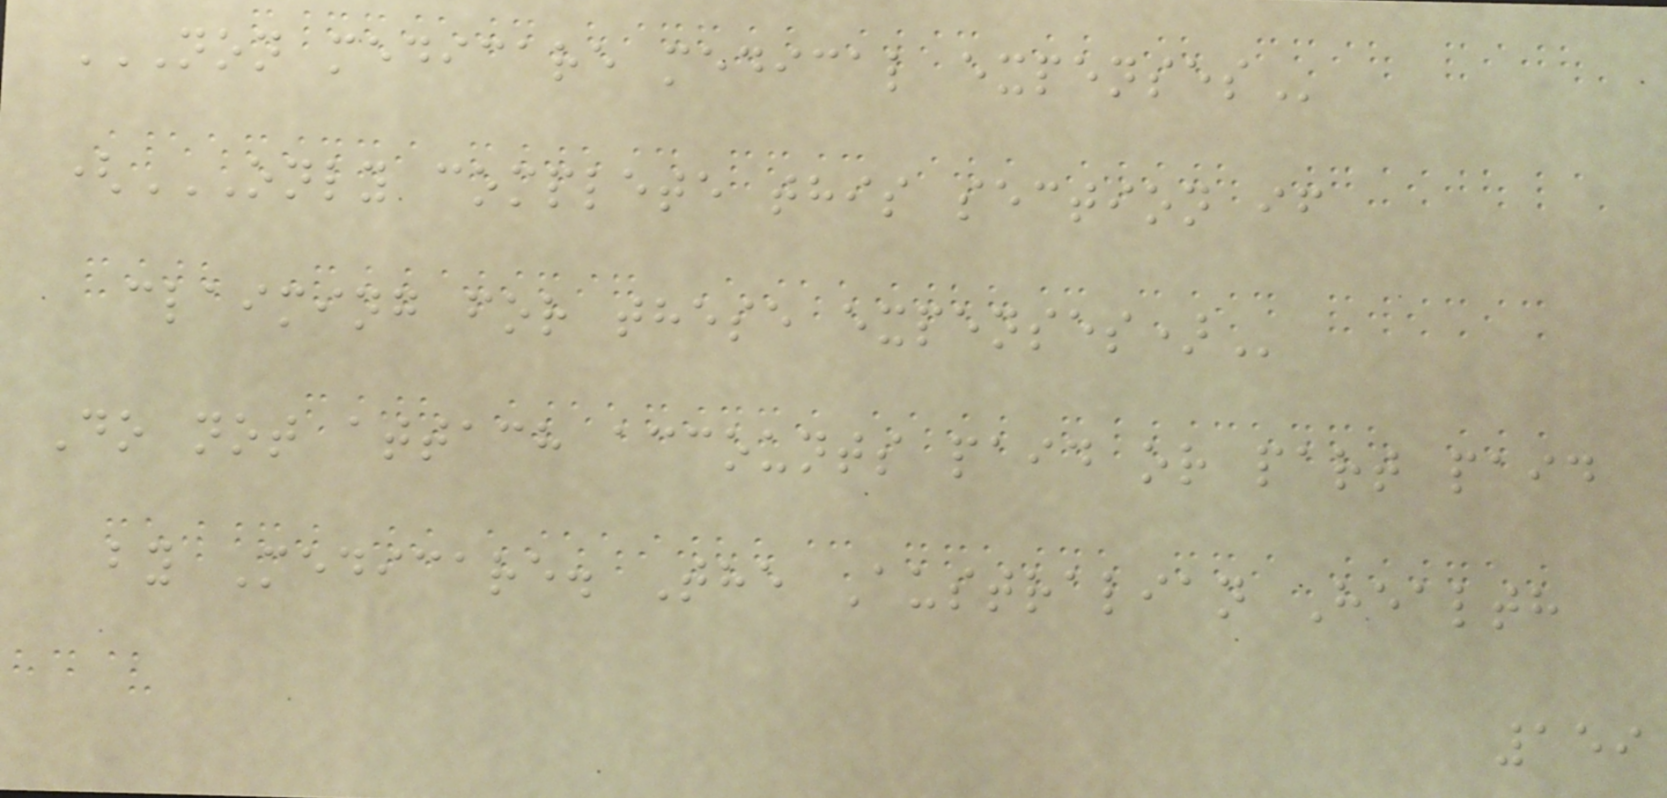NON MEDICARE MEDICAL EXPENSES
(ONLY COMPLETE THIS SECTION IF
CLAIMING FOR THESE EXPENSES)
Do not attach accounts paid or part paid
by Medicare. The Australian Health
159
